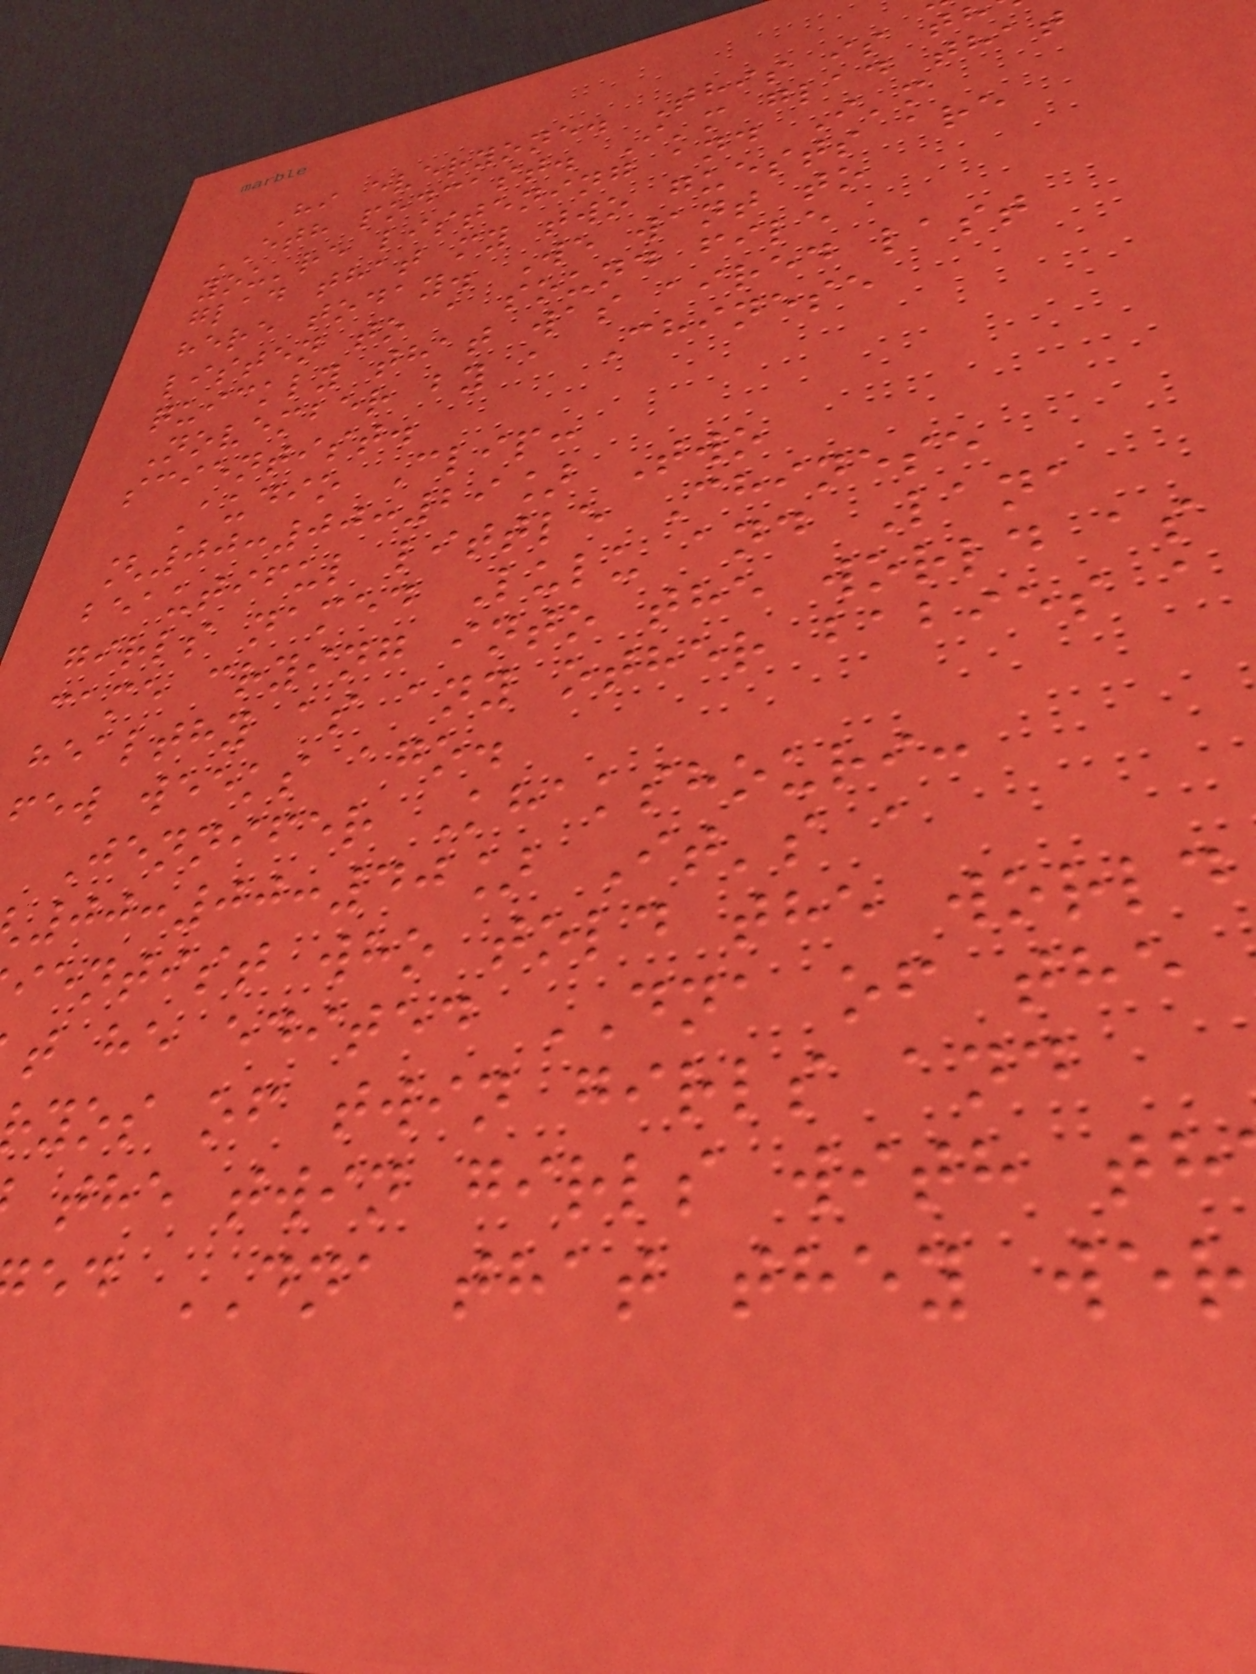Hi everyone. This is t
ETH podcast. I'm glad that
you're listening and I'm
glad that my two guests are
here today. We want to
listen to a sound file
quickly that was aired last
November by a Chinese
scientist.
Audio Clip:
[00:00:29] Two
beautiful little Chinese
girls named Lulu and Lana
came crying into the world as
healthy as any other babies a
few weeks ago.
Jennifer Khakshouri:
00:00:40] It's a
ientist who told the world
t he edited DNA of the
yos of twin girls and
the twin girls with th
ed DNA that they wer
